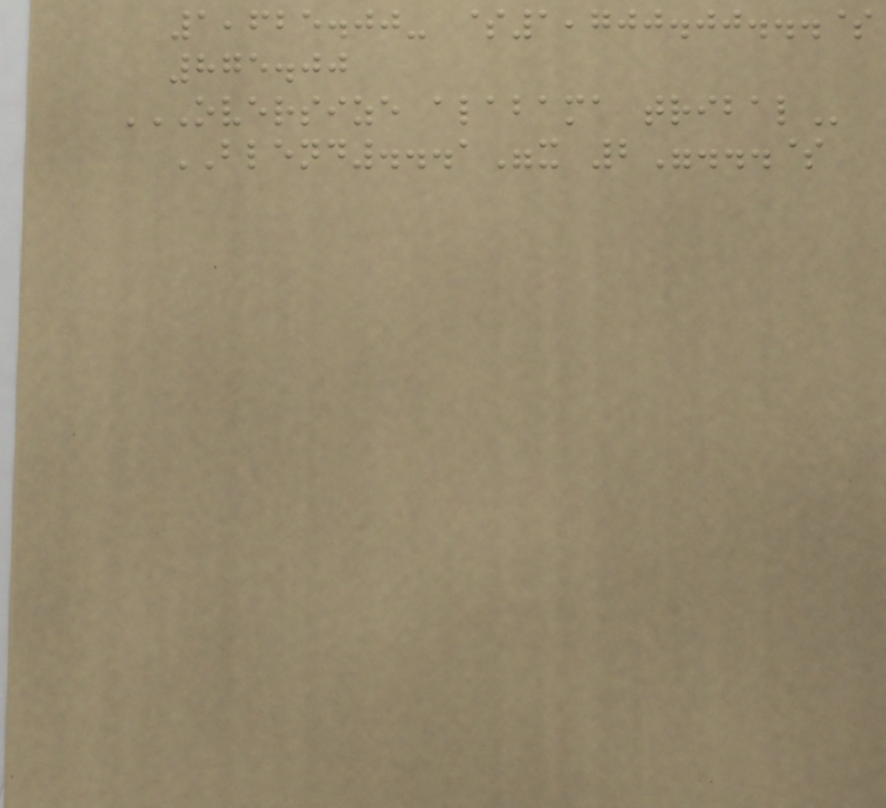1,625.00- $1,700.00...$
875.00
OVERSIZE ALABAMA TRIBAL
BLEND...1"x 2"...$
